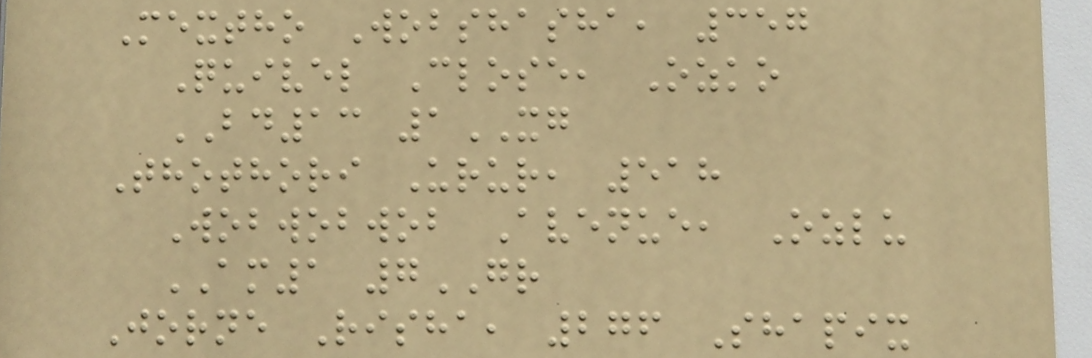Mextho Wobshasha, 357
Quivel Close, Ozko
BD13 1XG
Thothori Urur, 518
Wobwobwob Avenue, Ozlu
AM1 7GR
Jorne Risha, 276 Shapix
